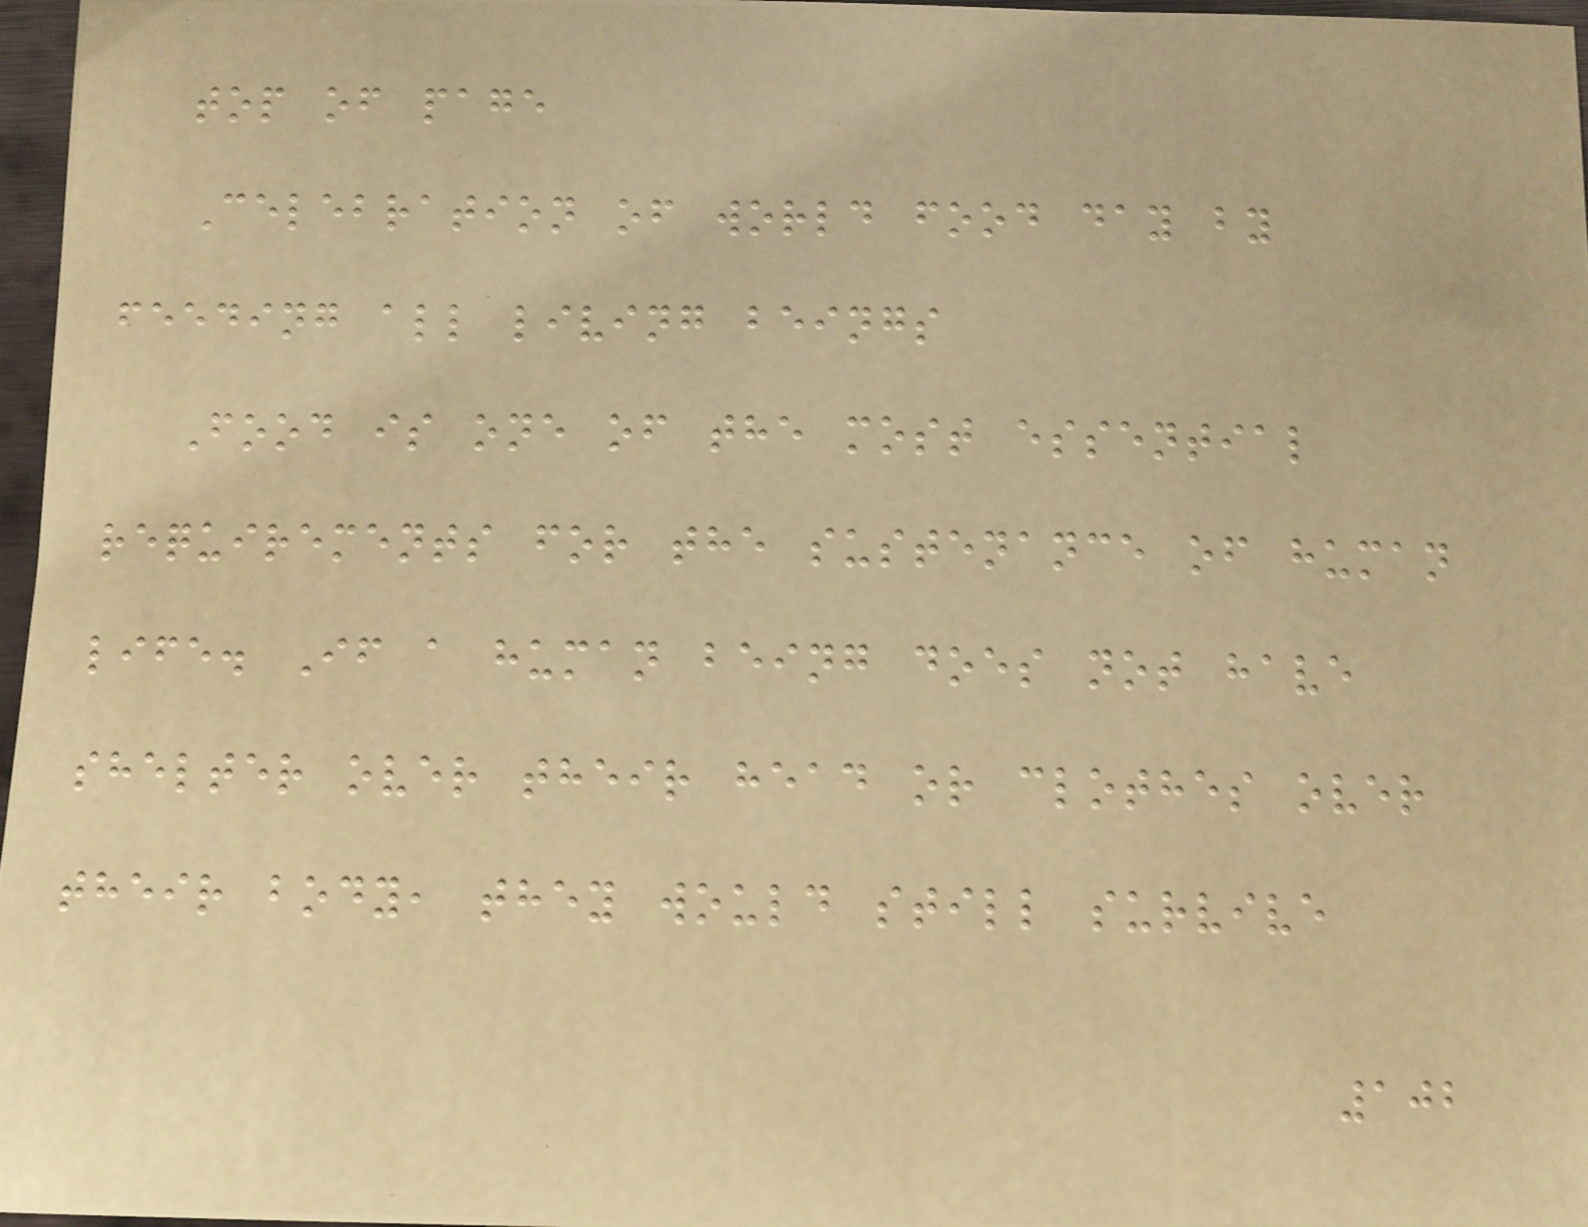top of page
Celebration of world food day by
feeding all living beings
Food is one of the most essential
requirements for the sustenance of human
life. If a human being does not have
shelter over their head or clothes over
their body, they would still survive
102
